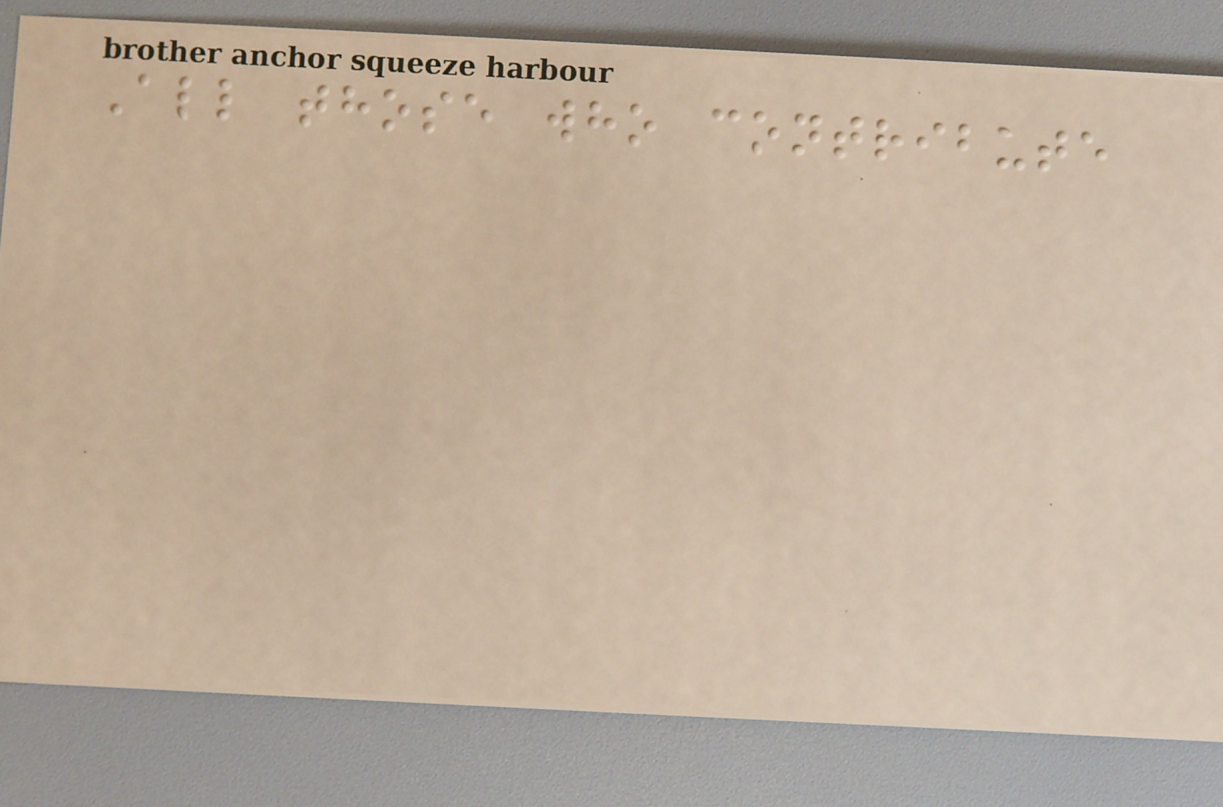All those who contribute
